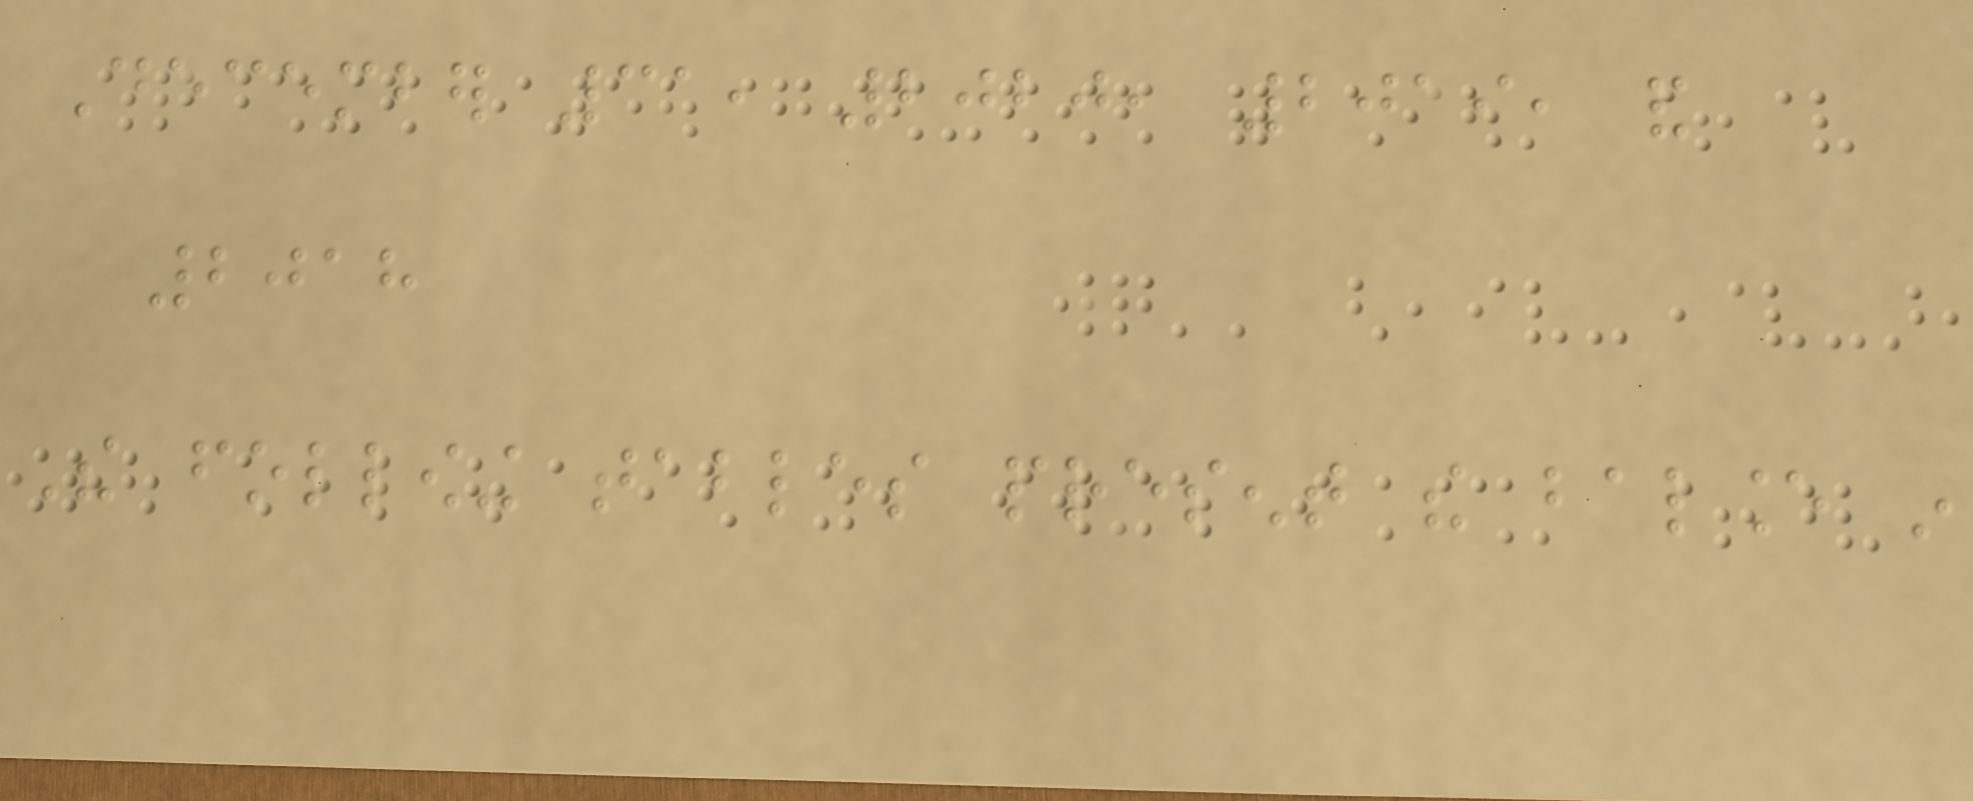December 31, 2020, 2019, and
2018
The following tables present the balance in
